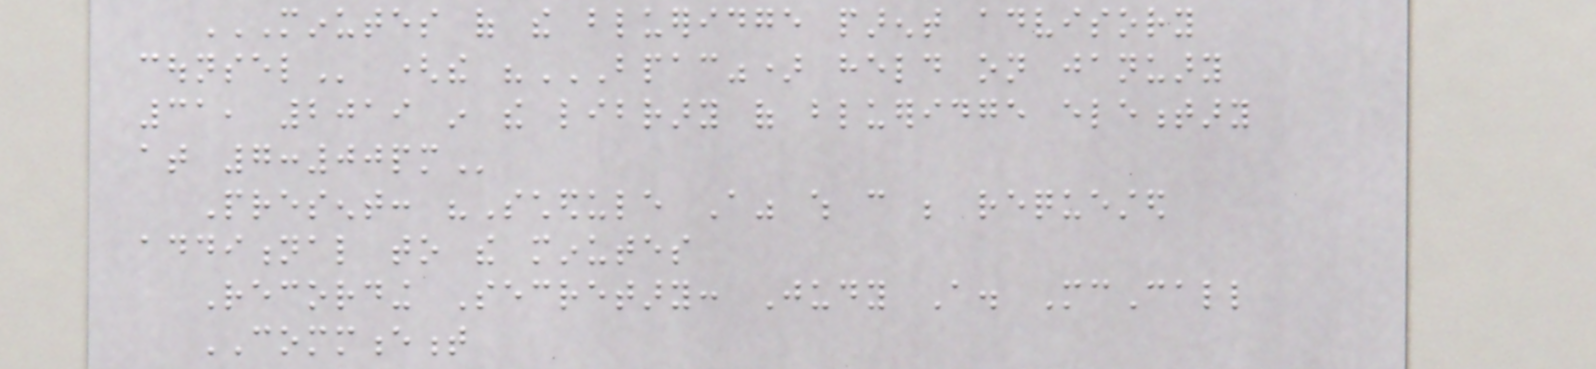MINUTES OF THE BLUERIDGE PARENT ADVISORY
COUNSEL (the "BPAC") HELD ON JANUARY
31, 2019 IN THE LIBRARY OF BLUERIDGE ELEMENTARY
AT 7:00PM
Present: "Schedule A" which can be requested
additional to the minutes
Recording Secretary: Judy A. McCall
COMMENCEMENT
